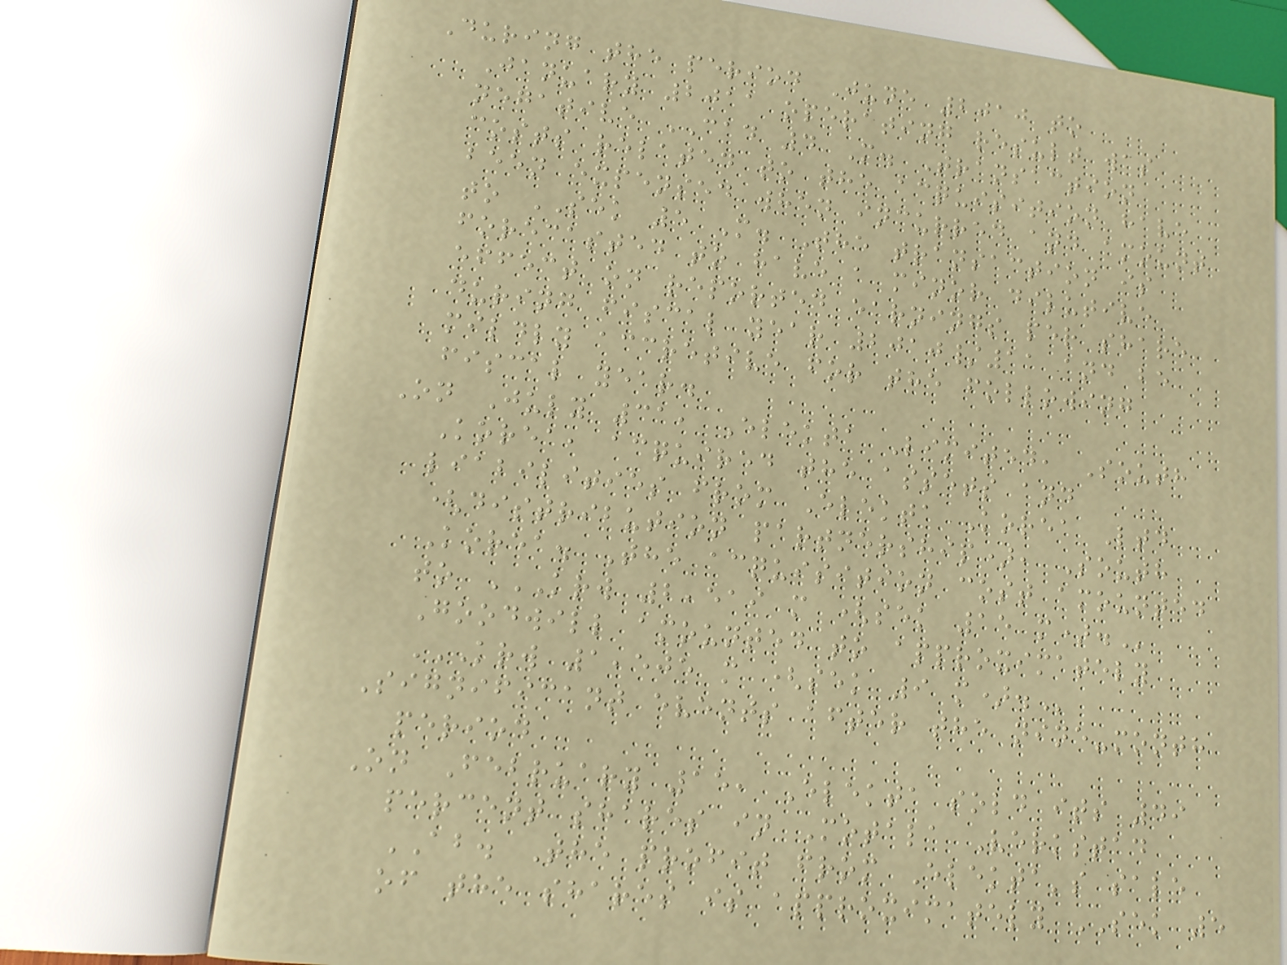During the period June 2010 to
January 2011 operating result was
negative CAD 4 M. Transaction
costs related to the acquisition have
been expensed when incurred and amount
to SEK 5 M. The transaction is
forecasted to have a minor dilutive
effect on reported earnings per share
during fiscal year 2010/11 and be
mildly accretive for the following
fiscal year.
On July 31, Elekta Limited, South
Korea, acquired the assets and
liabilities from Elekta Korea Ltd
(distribution partnership), South
Korea. The acquisition cost amounted
to KRW 2,519 M (SEK 15 M).
Goodwill amounted to approximately
KRW 1,505 M (SEK 9 M).
Significant events after the nine-month
period
On February 15, Elekta sold its 49
percent shares in Motala Verkstad
AB. The profit from Elekta's sale
of the shares is approximately SEK 5
